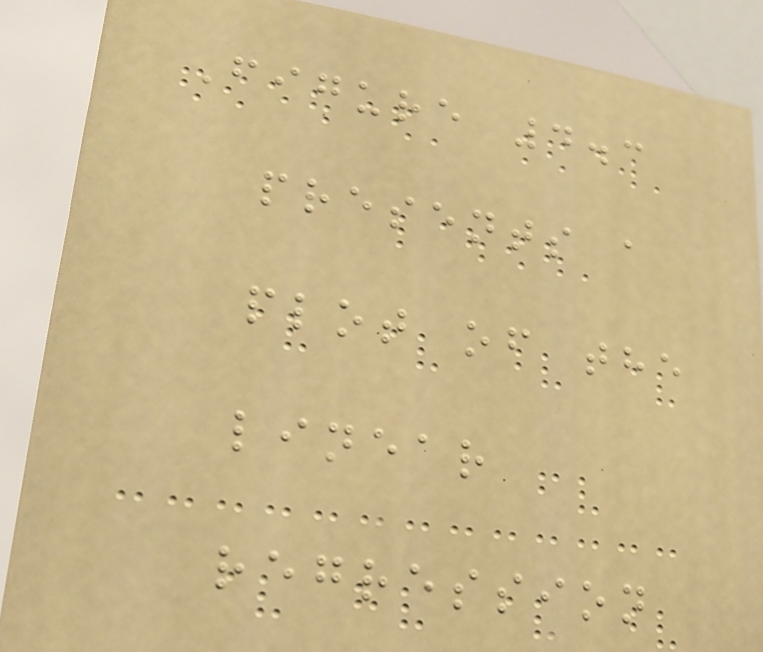Figure 4.3
presents a
plot of the
linear
regression
